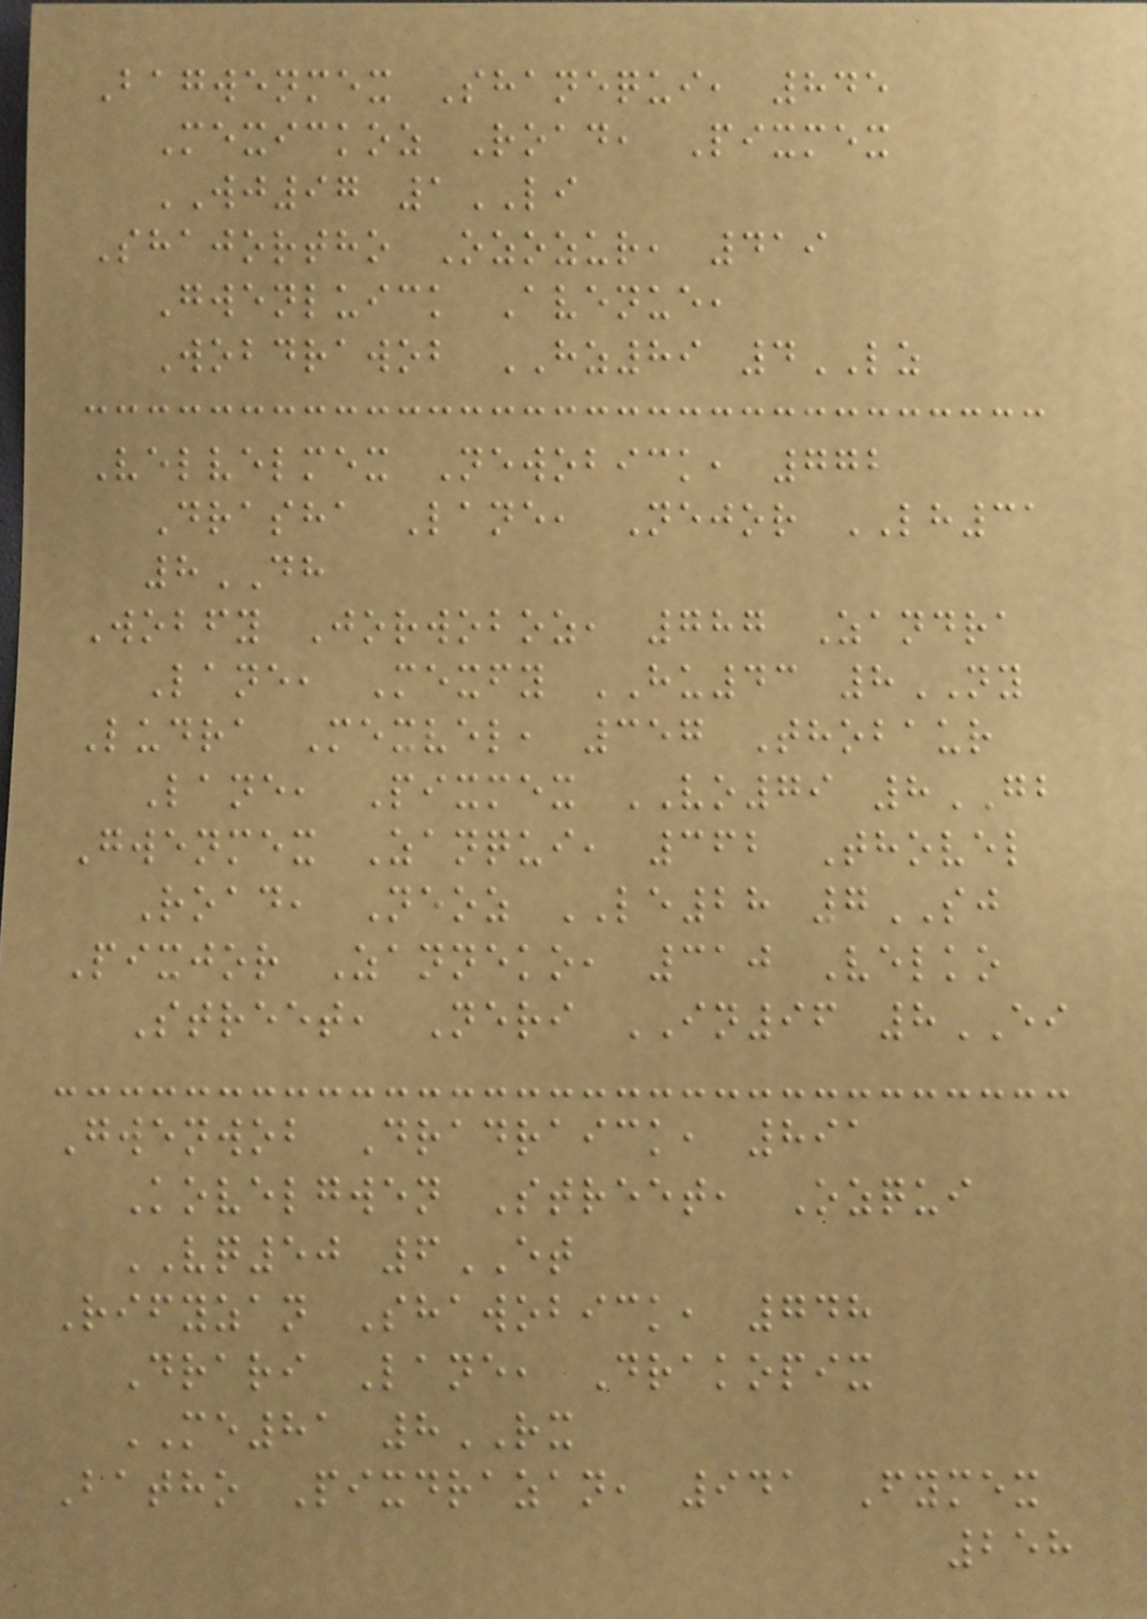Bagwenmex Shanequi, 845
Mexickoz Road, Pixmex
WJ97 1LI
Shajortho Ozozur, 419
Gwenluick Avenue,
Wobdrawob HZ89 4LZ
Velvelmex Newobick, 772
Drasha Lane, Nejor LH31
8DH
Wobfy Jorwoboz, 787 Zandra
Lane, Mexfy HU43 8NY
Ludra Mexvel, 357 Thobaur
Lane, Pixmex VO79 8GB
Gwenmex Zanqui, 362 Thovel
Road, Neoz LE28 7SJ
Pixjor Zanneko, 310 Velko
Street, Neri IN96 8EI
Gwenwob Dradraick, 891
Kovelgwen Street, Ozqui
VQ50 6ET
Rifyzan Shawobick, 748
Drari Lane, Drakopix
ME81 8RX
Batho Pixdrazan, 941 Fymex
258
